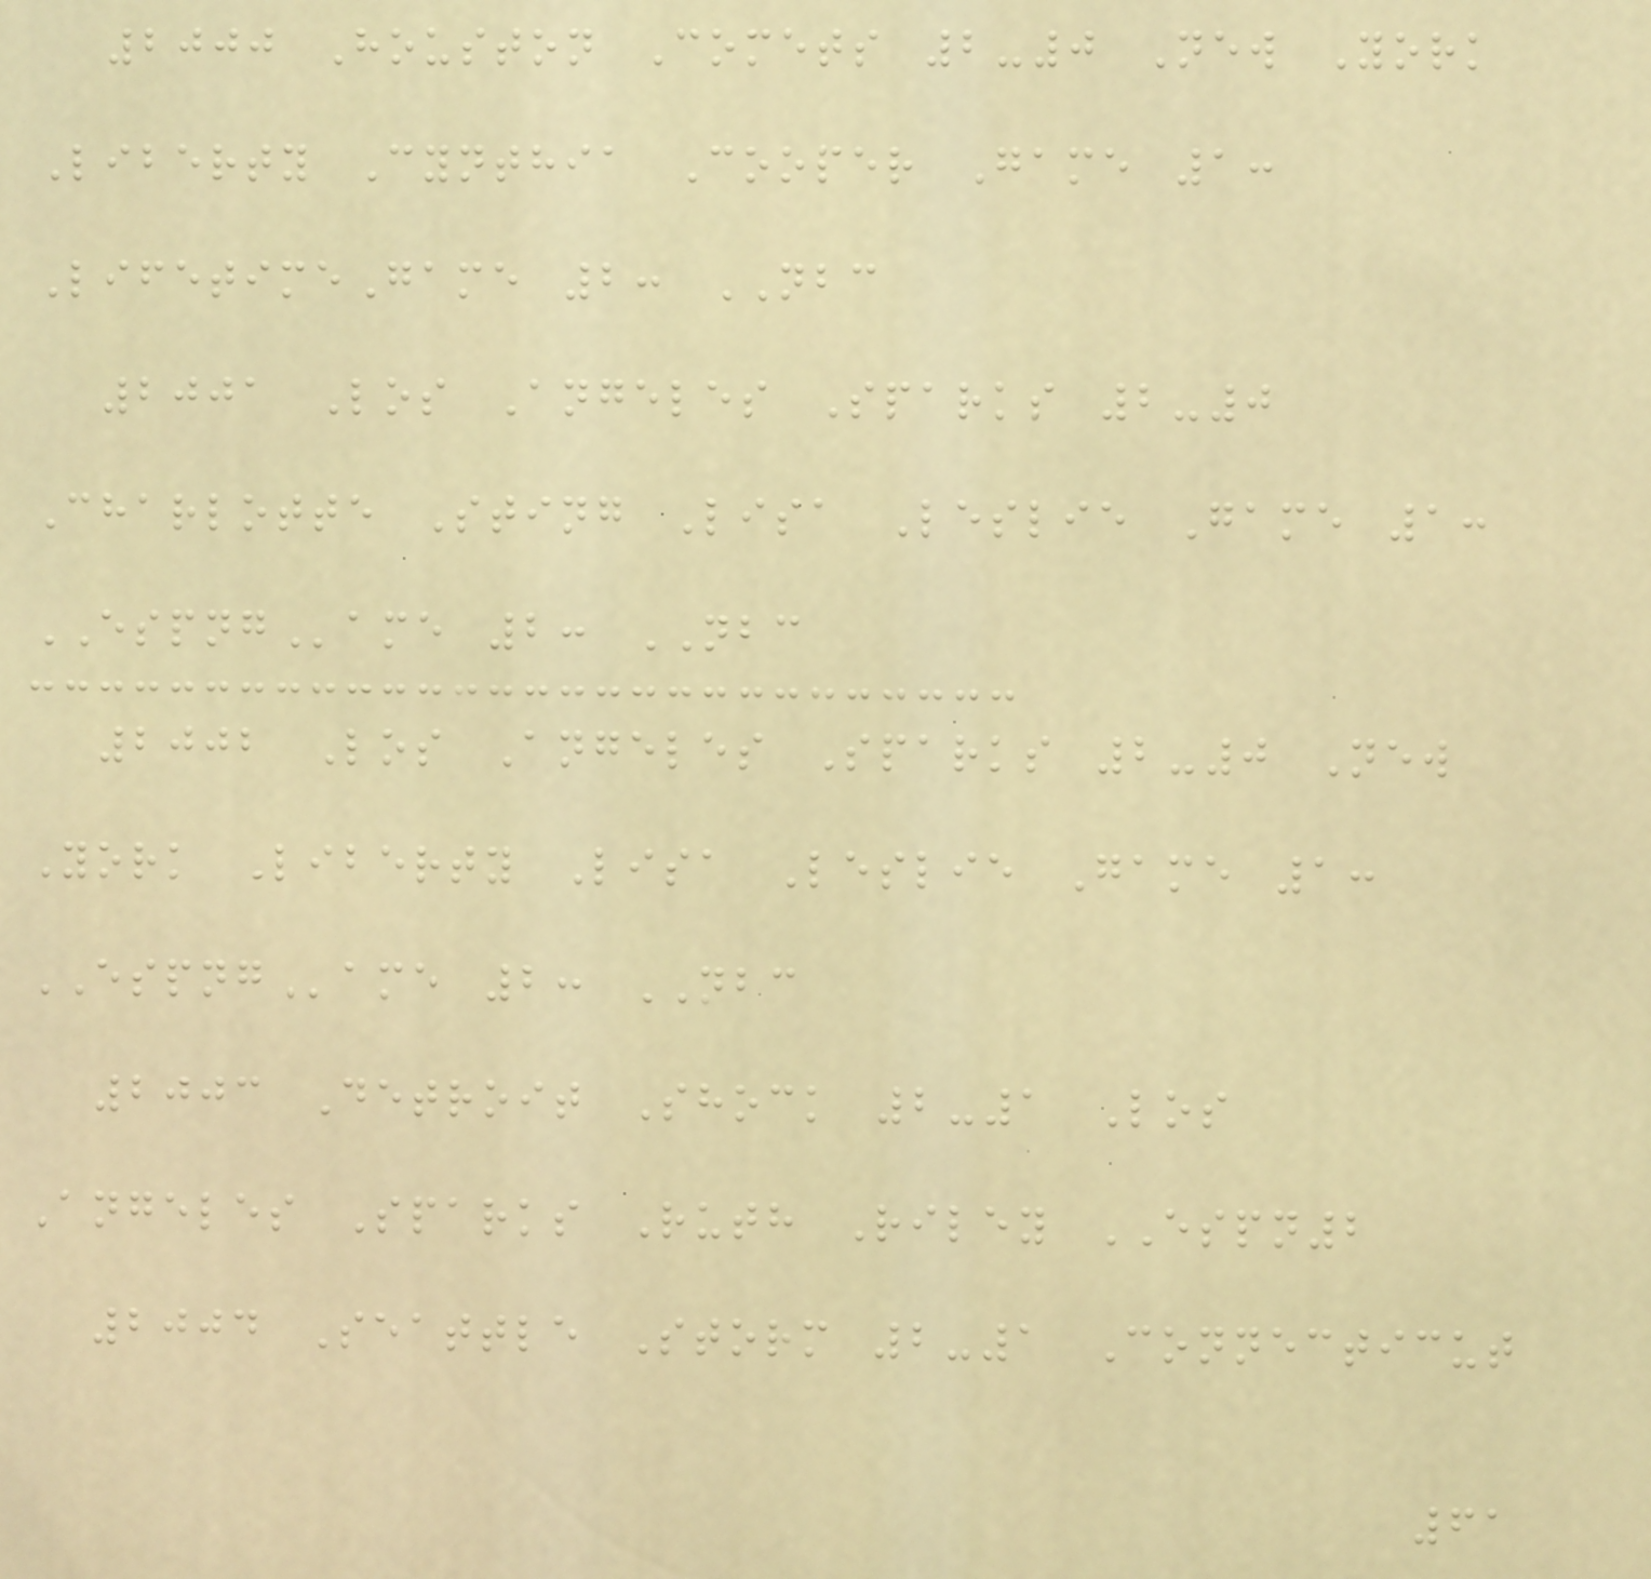2000 Houston Comets 2-0 New York
Liberty Cynthia Cooper Game 1:
LifetimeGame 2: NBC
2001 Los Angeles Sparks 2-0
Charlotte Sting Lisa Leslie Game 1:
ESPNGame 2: NBC
2002 Los Angeles Sparks 2-0 New
York Liberty Lisa Leslie Game 1:
ESPNGame 2: NBC
2003 Detroit Shock 2-1 Los
Angeles Sparks Ruth Riley ESPN2
2004 Seattle Storm 2-1 Connecticut
61
